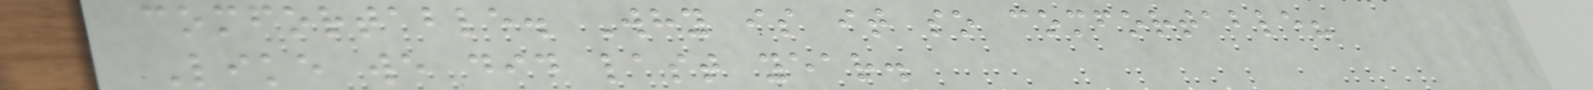comfortable. Why is it so comfortable?
Like we did last year.
